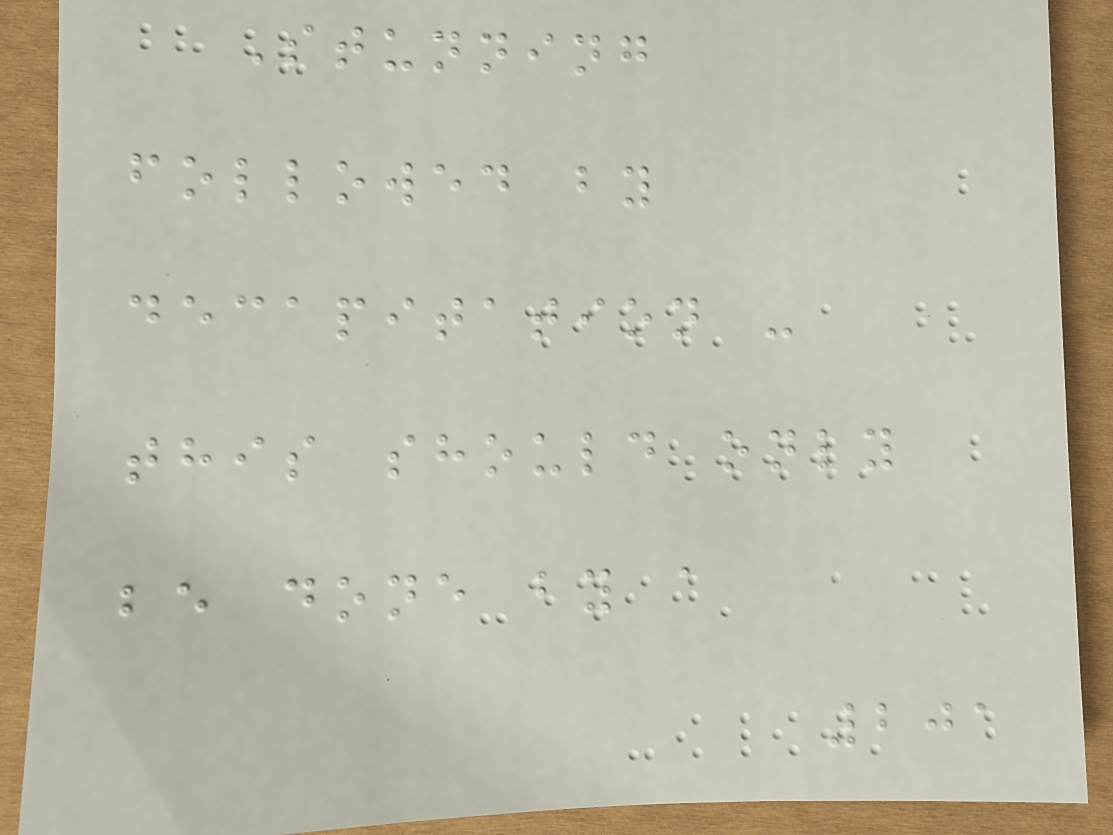Stunning
followed by
decapitation -
this should only
be done by a
201
